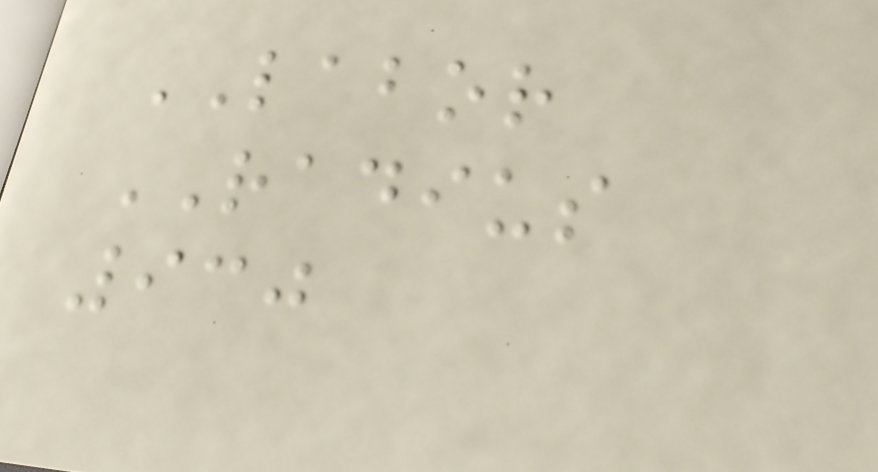LABOR
RADIUS
930
